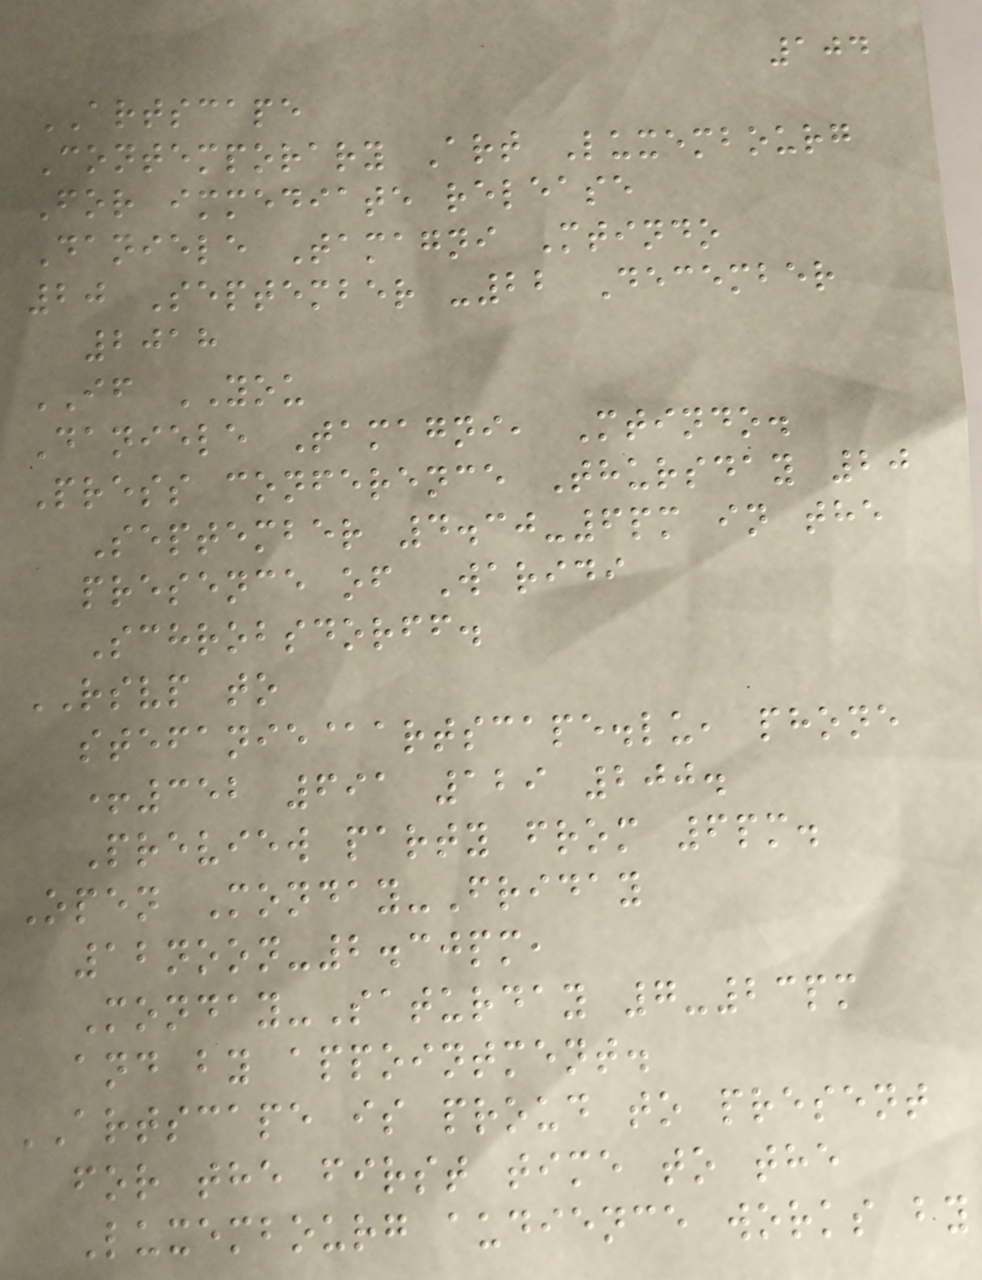104
ARTSCAPE
Contemporary Art Luxembourg
For immediate release
Daniele Tamagni Mtindo
20 September -22 December
2018
IF YOU
Daniele Tamagni, Mtindo.
Press conference Thursday 20
September 4.30-6pm in the
presence of Waridi
Schrobsdorff.
RSVP to
stefanie@artscape.lu, phone
+352 691 129 200.
Preview party from 6pm.
Open Monday-Friday
12noon-2.30pm,
Monday-Saturday 7-23pm
and by appointment.
ARTSCAPE is proud to present
for the first time to the
Luxembourg audience works by
